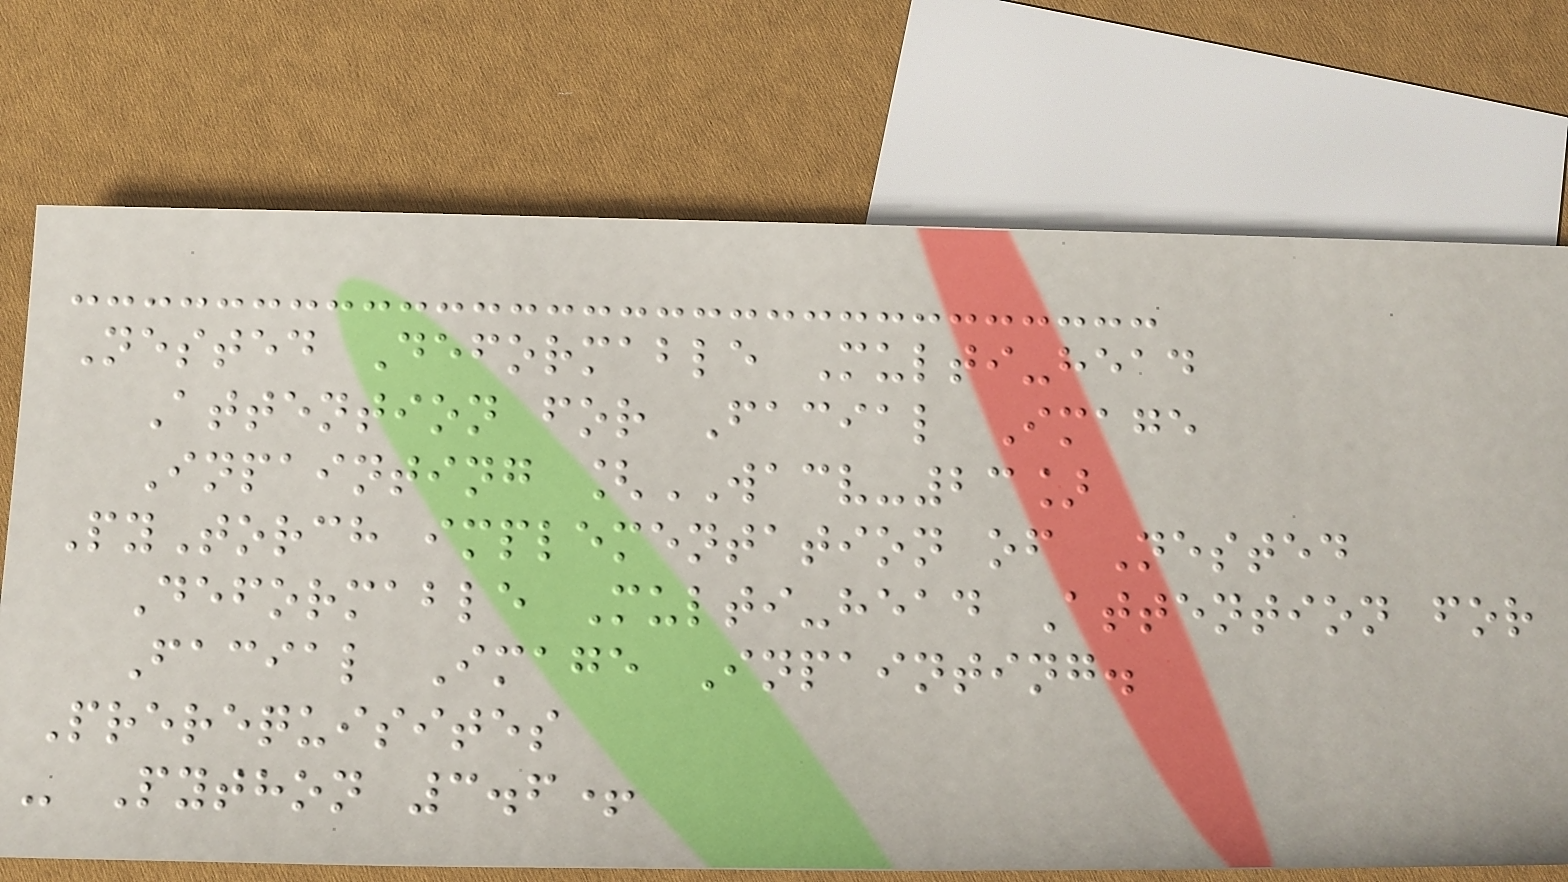Nested Deformable Multi-head
Attention for Facial Image
Inpainting [WACV-23]
PyTorch implementation of Nested
Deformable Multi-head Attention for
Facial Image Inpainting.
Prerequisites
- Python 3.6+
